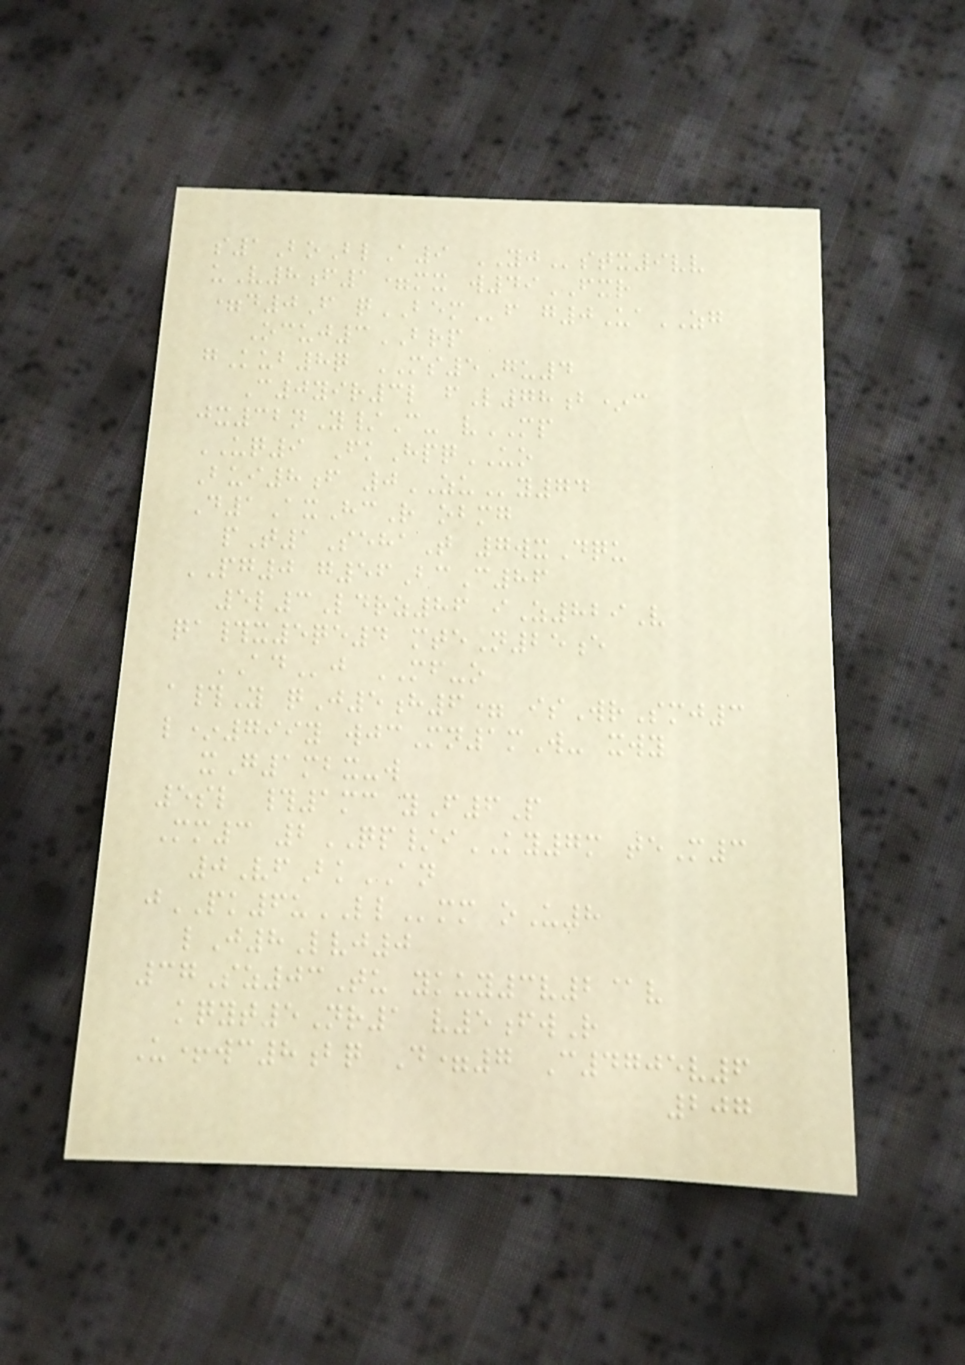s1BoBlA9 YJstx9vv
uV8f1=mx w49FXR
=d0F qBEMf g0UaZG
Ocuj3BRP
gKub8q MS5Gu4
C0yir3l fL78b*c
jx32nY/C- vMP
UQ9 FkHpqUO
Bui8f 0ZUy74
D1AxHcR obmg
pT1SehaT 7wxDqu
PG0 g56BcC86
5l3Ldrz86 iZ829V
qa#x5qe4 mteN25e
ADj MF-o
a#Y qJ5h6= isWrSmj3
l*799y wjcMn1mW- xwy
xG1mbx-w
5sl #1mc yF6P
Mm3 2QP/iKY7m teM3
0VfBkAN
jPK6uLLmm oU8
lJ8Lvj0
37Sz03Tu ykuy3v2@v
kqyt5Nr1 v5fwR
U+wc8bq D=7 C4705v6
207
